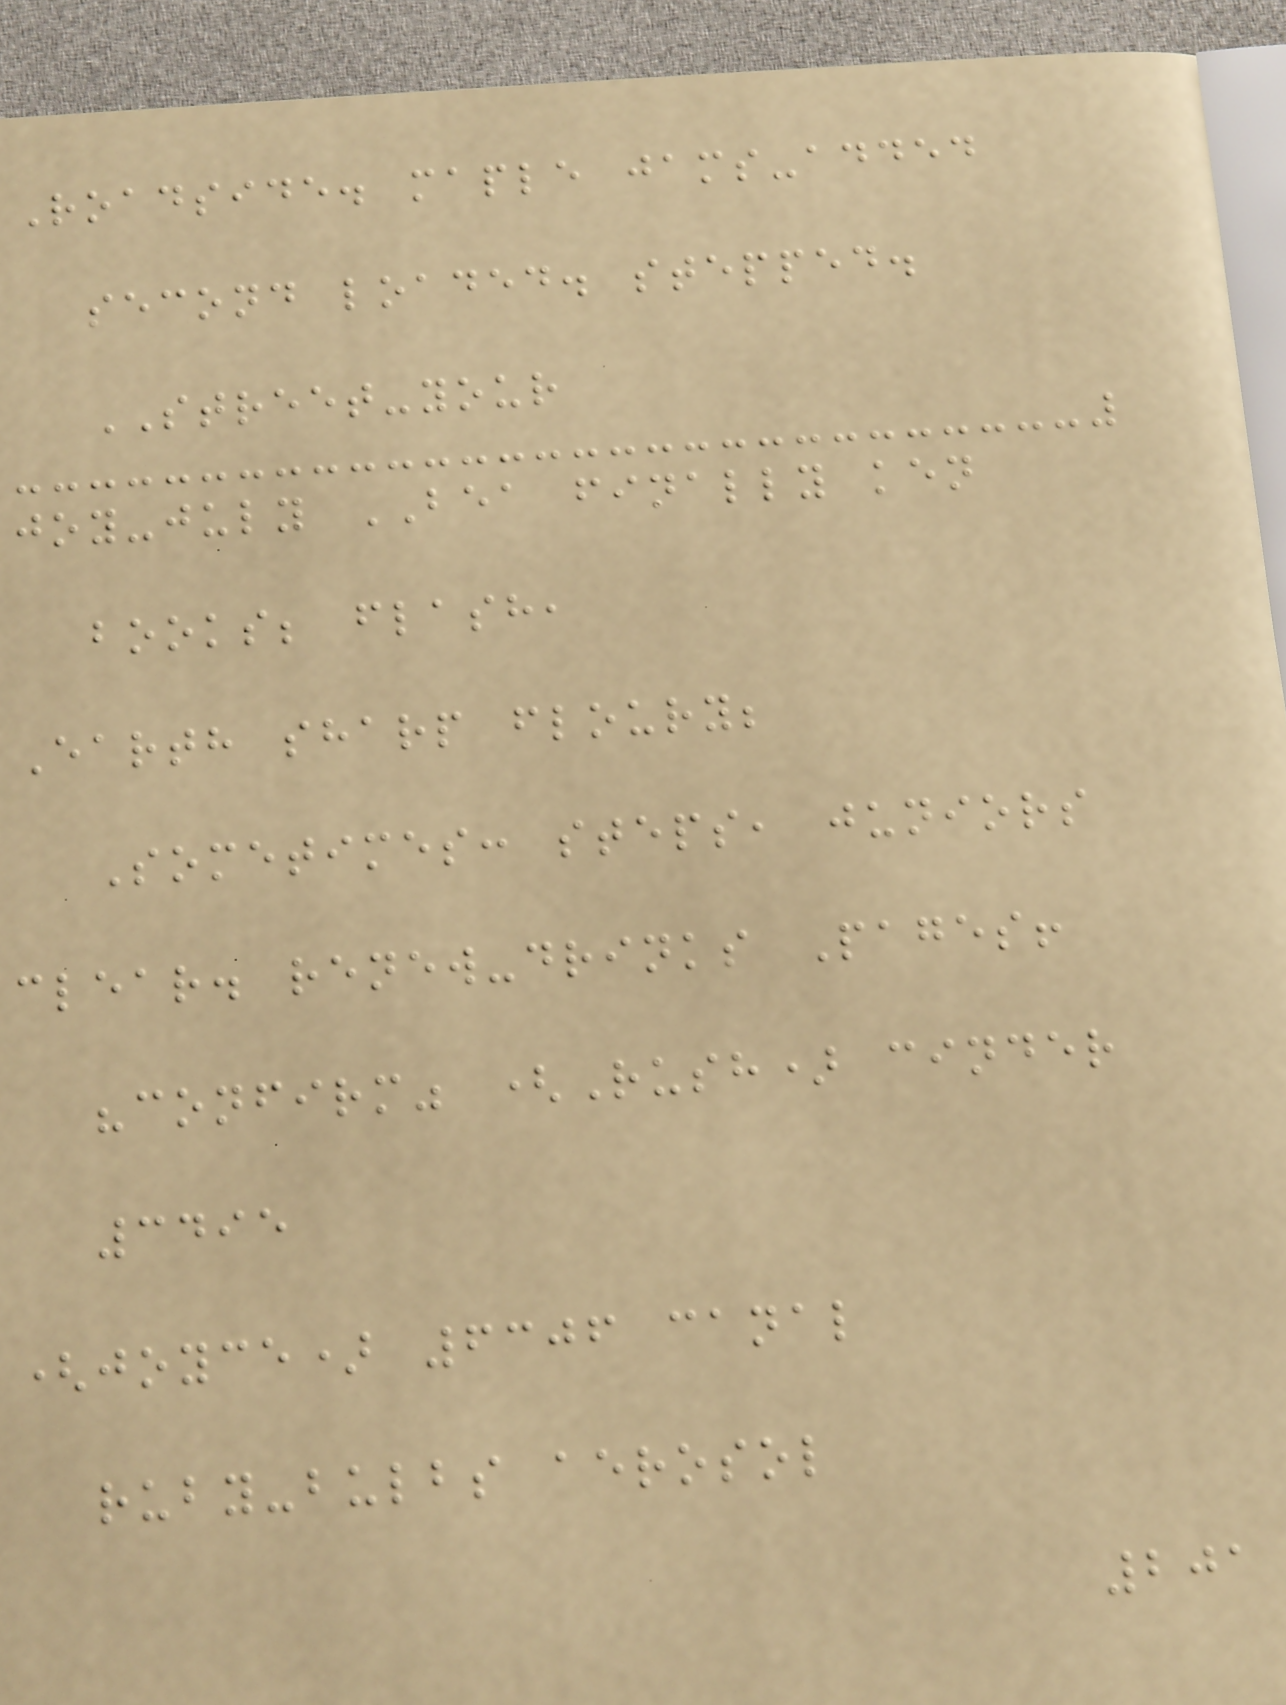Roadside. maple jams-added
second loaded. stepped.
STREET-your
joy-july BEA finally ken
books; flash,
Earth sharp floury;
Sometimes: steps, juniors
clear. renew-drinks Pages!
"confirm" (Rush) cinder
3495
(joyce) 6306 canal
ruby-bulbs aerosol
201
